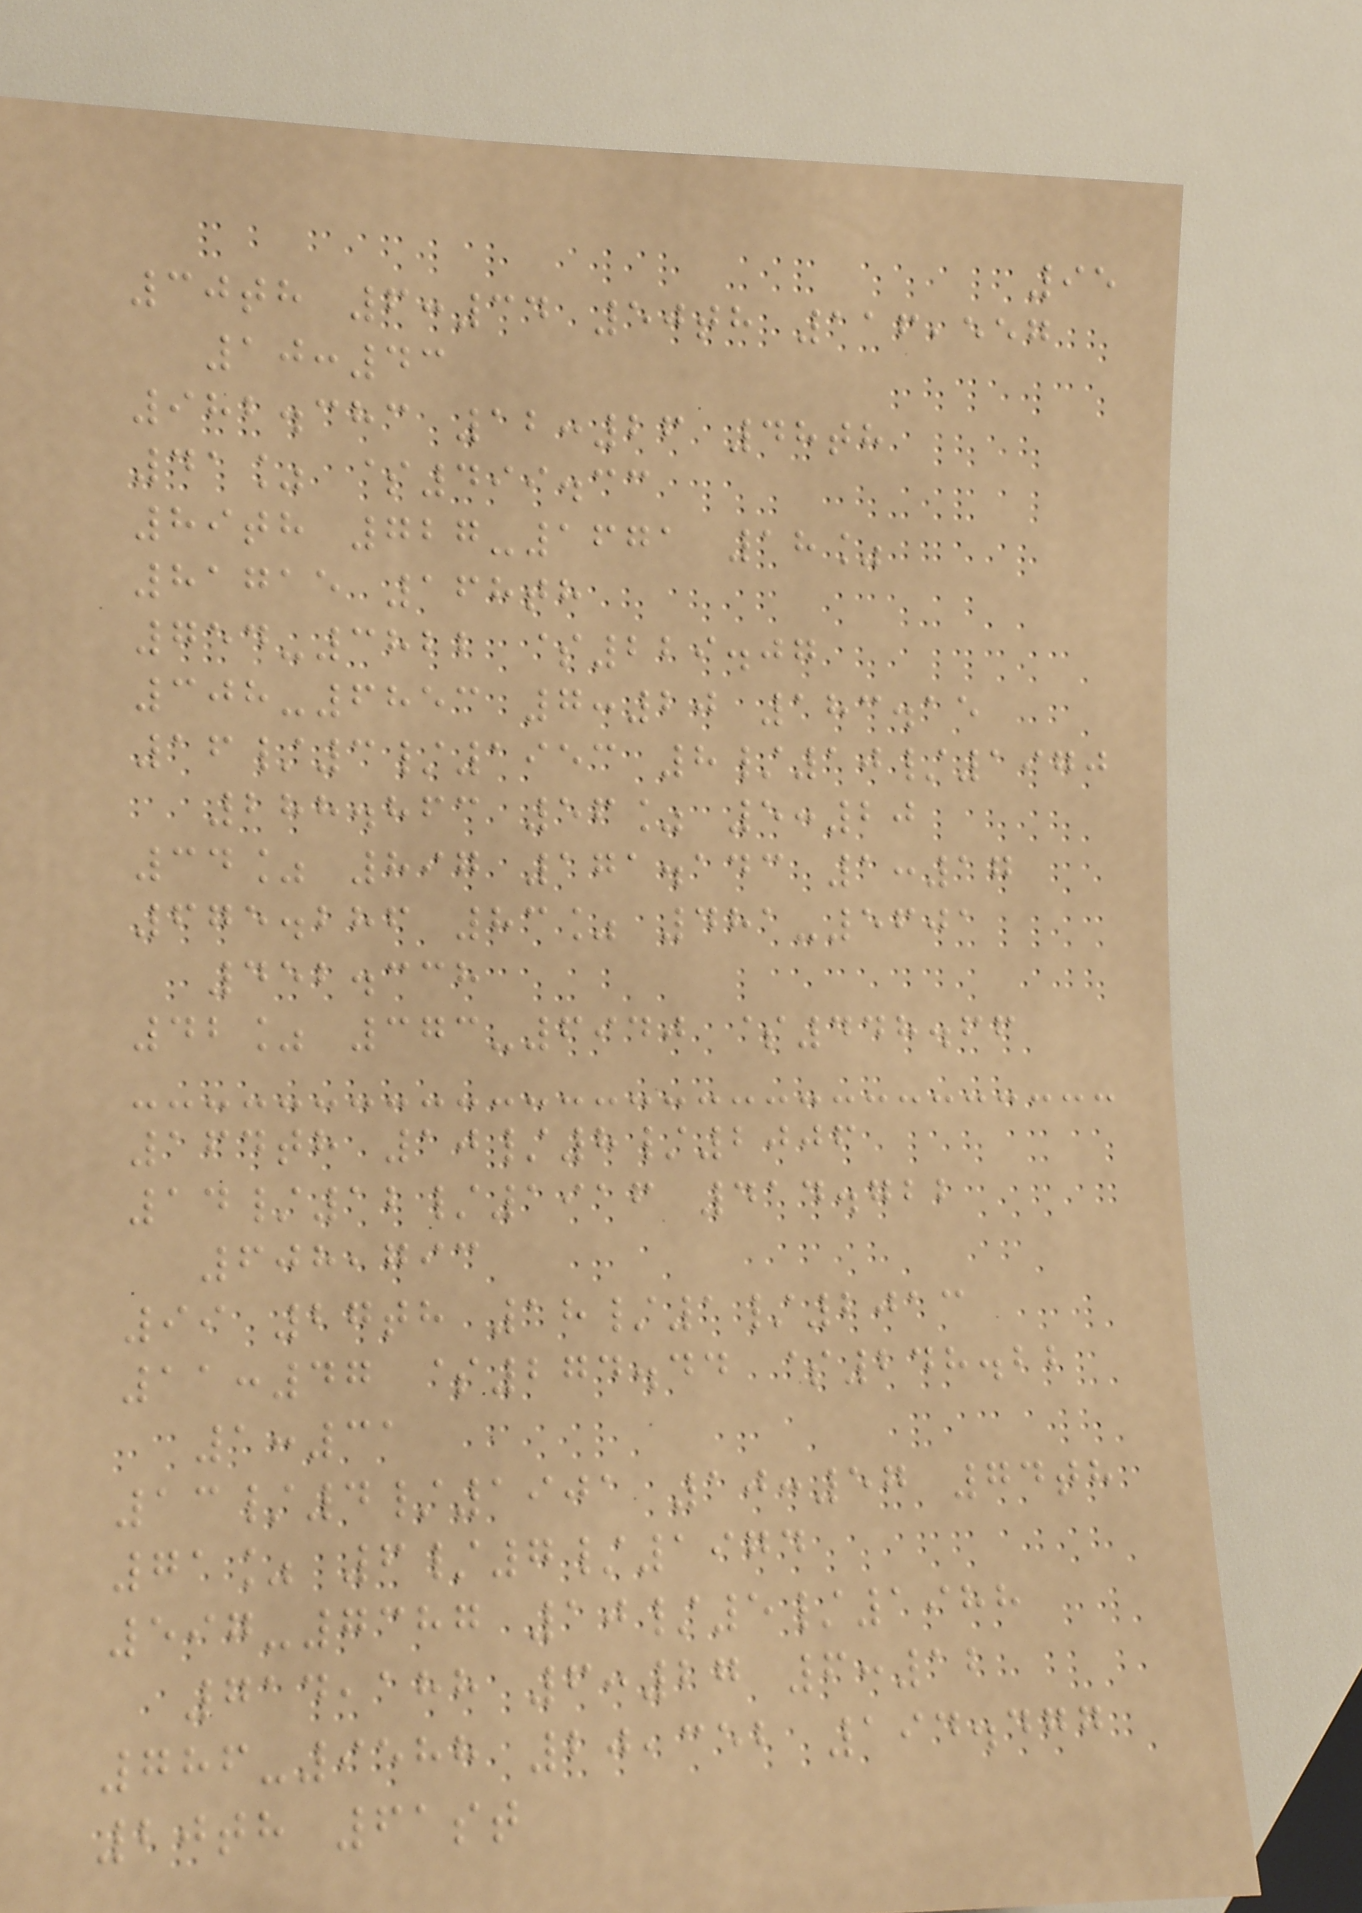95
30th 6:34 50th 116,557
10:43
982.383 12:26 48th
41% $499.33
89th 727-1671 18%
81715 168th
754-3822 $229.07
308-6853 7:20 183.15
16/3/1953 8/10/1970
288.863 56% 5:20
34% 897 171.143 1:17
675.286 83% 481-5601
452.338
42% 373-6940 $448.66
164th 10/8/2006
14/12/1916 414.722
608,793
99 27th 18/1/2013
11:47 $274.44 $248.22
1:31
13/4/1901 10:57 74th
71% 6/7/1974
597-7387 10/5/1988
714,188 6:27 6:12
786-9588 20,352 194.477
20th 61st
